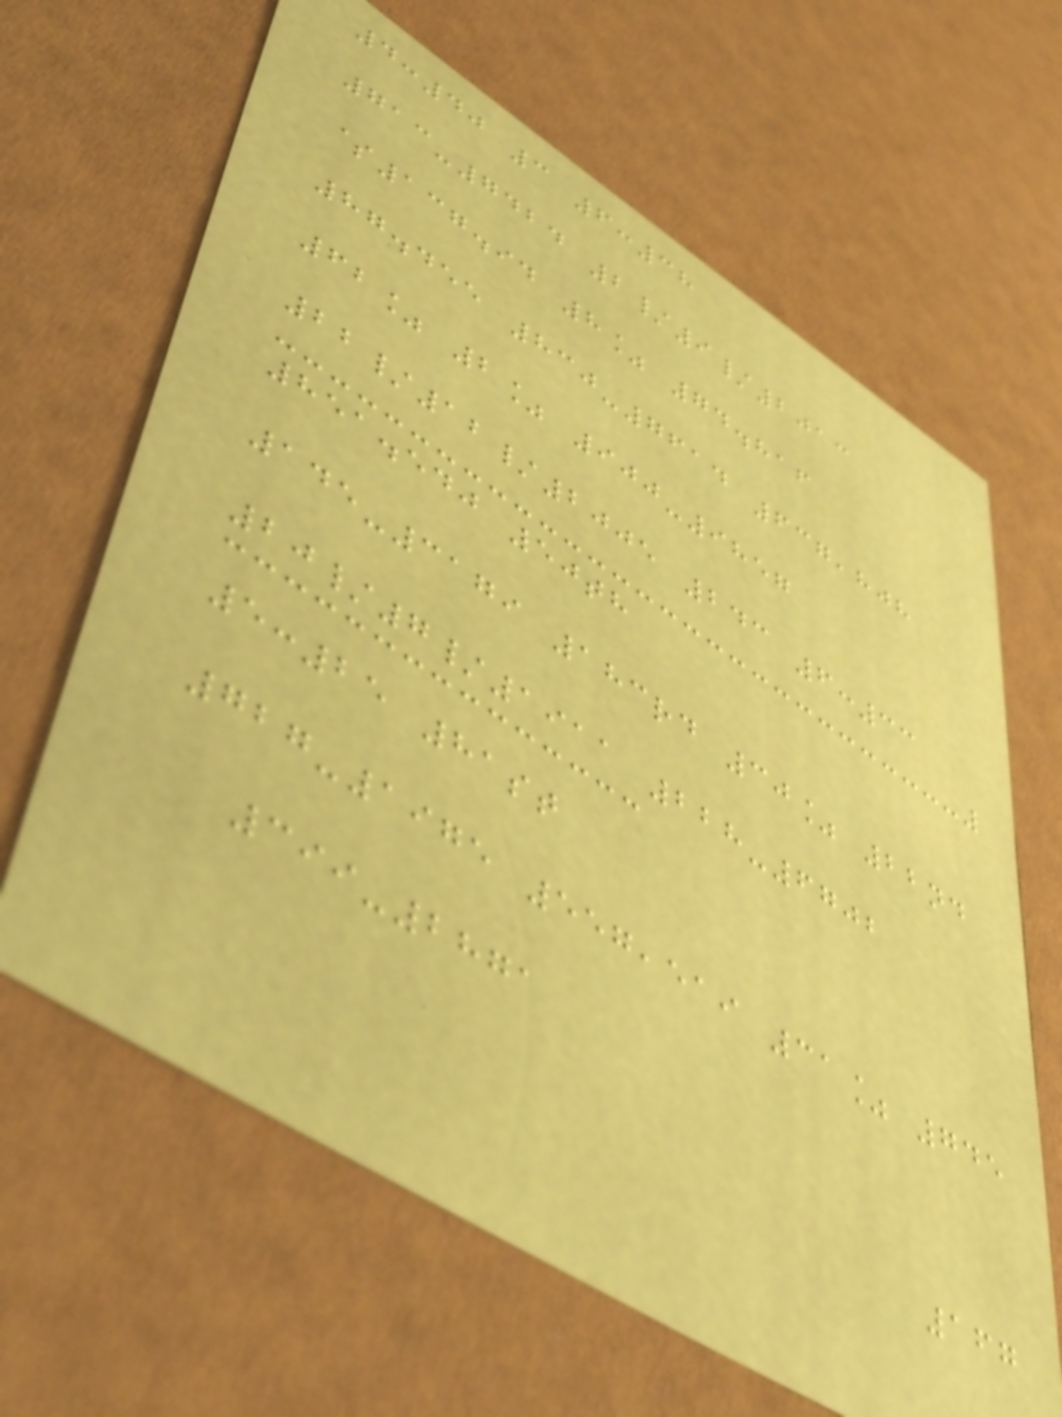4:40 3 6:38
713-7424 2/9/2013
$137.94 8% 74.816
87.455 830-7614 637,808
62% 2% 900-9857
22/12/2005 243 6:33
851.540 50th
145-3179 183rd 30% 22nd
20/7/1911 228-6702
5:25 81st
727-1975 557,519 31% 745
399-2871
167
